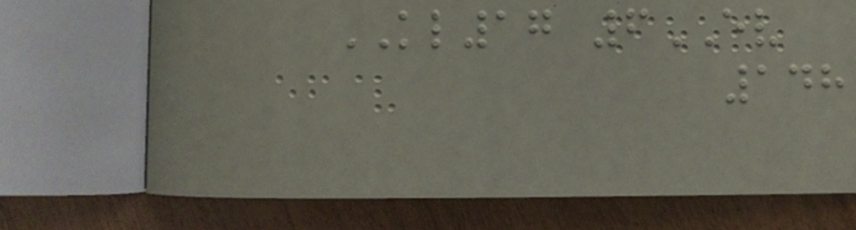KL17 6EV
148
